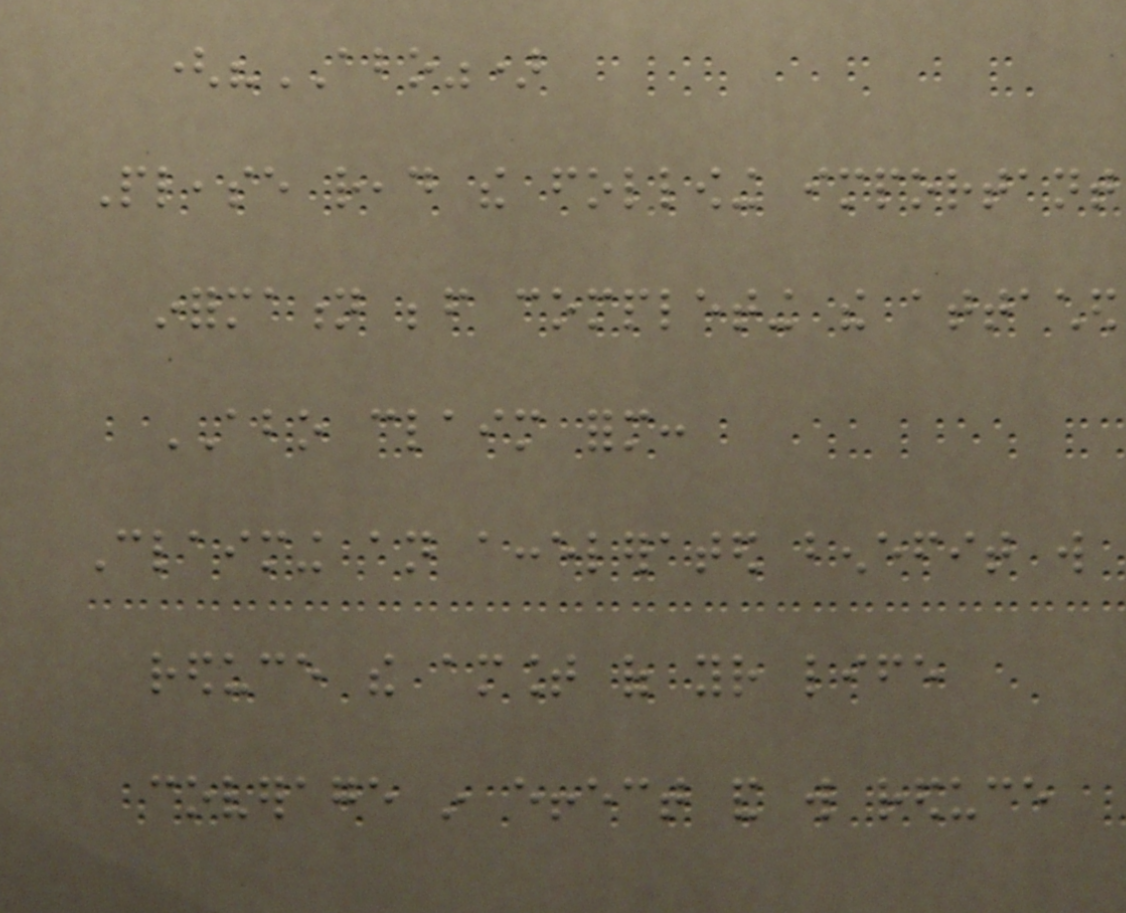("ABO")
Please read the following important
information before completing the attached
ABO claim form:
Claiming an accelerated benefit will
reduce the amount of your life
coverage in effect and will reduce
